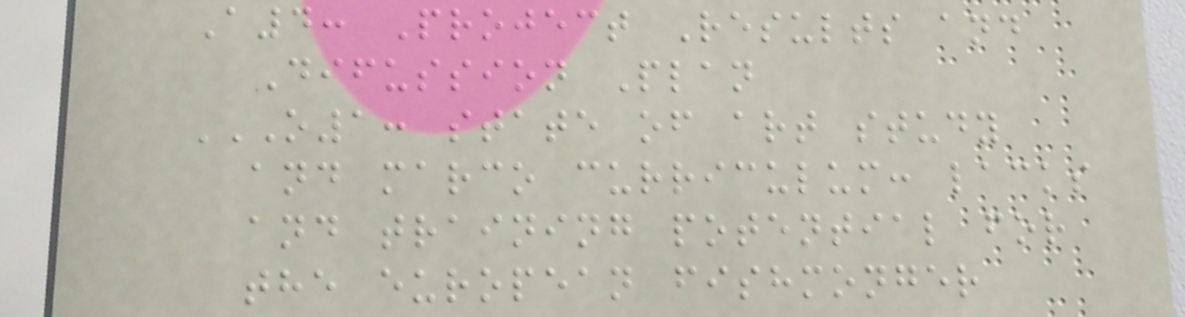A4: Project Results and
Difussion Plan
O1: STATE OF ART STUDY
AND MARCO CURRICULUM: LACKS
AND TRAINING POTENTIAL FOR
THE EUROPEAN FISHMONGER
